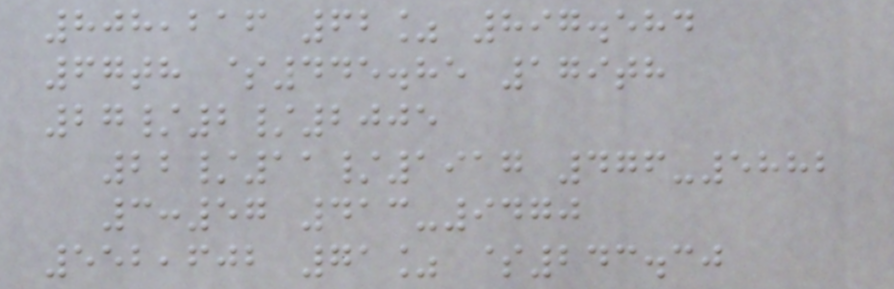808,216 62% 897.584
67th $445.85 179th
27/2/2005
22/11/1917 476-5882
3:57 413-9470
552,602 71% $243.30
